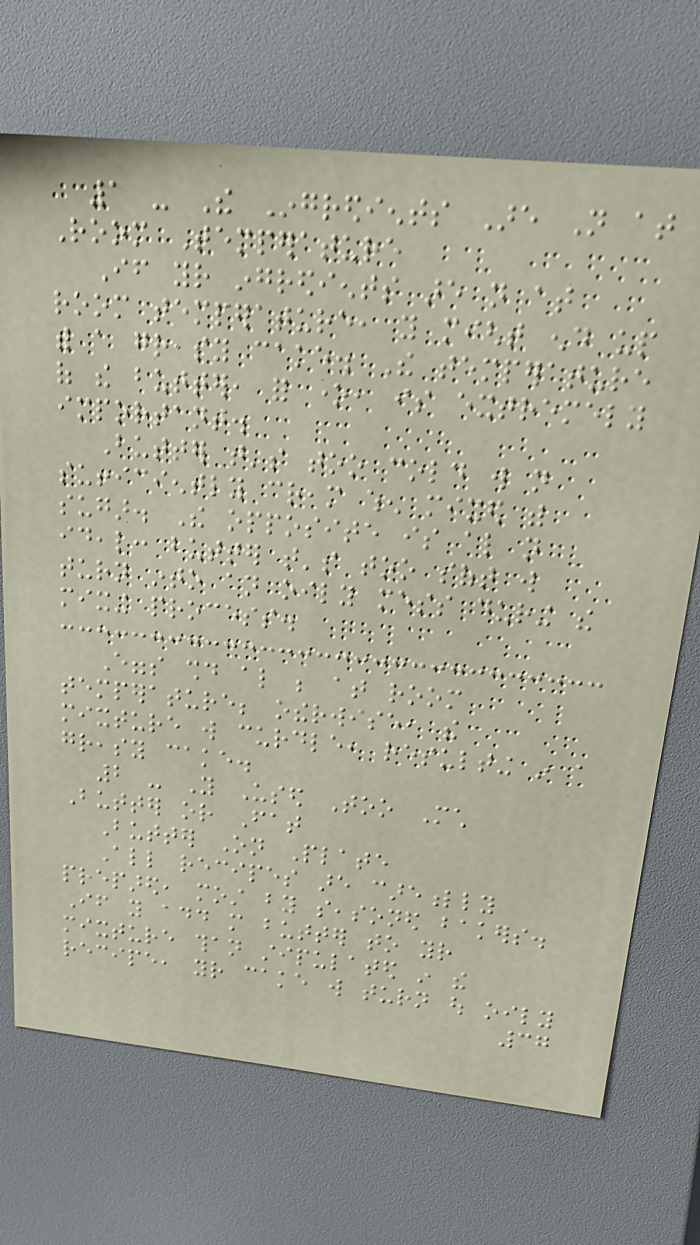1 - The Ingredients Are Not at
Room Temperature
If your ingredients are not at
room temperature, you might end up
with a greasy cake. The temperature
of the butter, for one, is extremely
important.
Butter that's too cold will not
sufficiently cream when mixed with
sugar. The opposite is also not
ideal: butter that's too soft will
turn into an oily mess during the
mixing process.
Eggs should also be at room
temperature; otherwise, the
mixture will curdle, resulting in a
greasy cake.
2 - You Used Too Much
Butter or Fat
Butter On Plate
All recipes are carefully
prepared, most by seasoned bakers.
If you add more butter to your
mixture than stipulated in the
recipe, your cake will turn out oily
37
